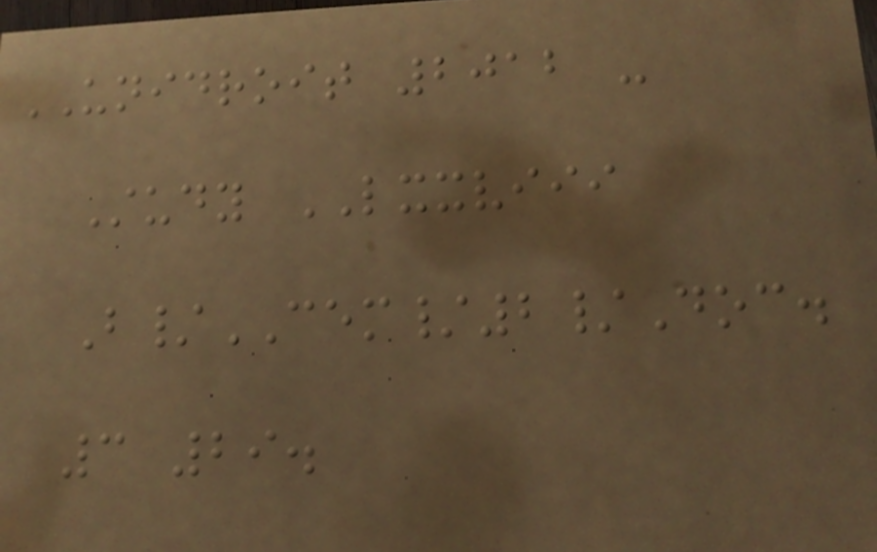UNIDROIT 2012 -
Study LXXVIII
B/CEM/2/Doc.
3 29.
